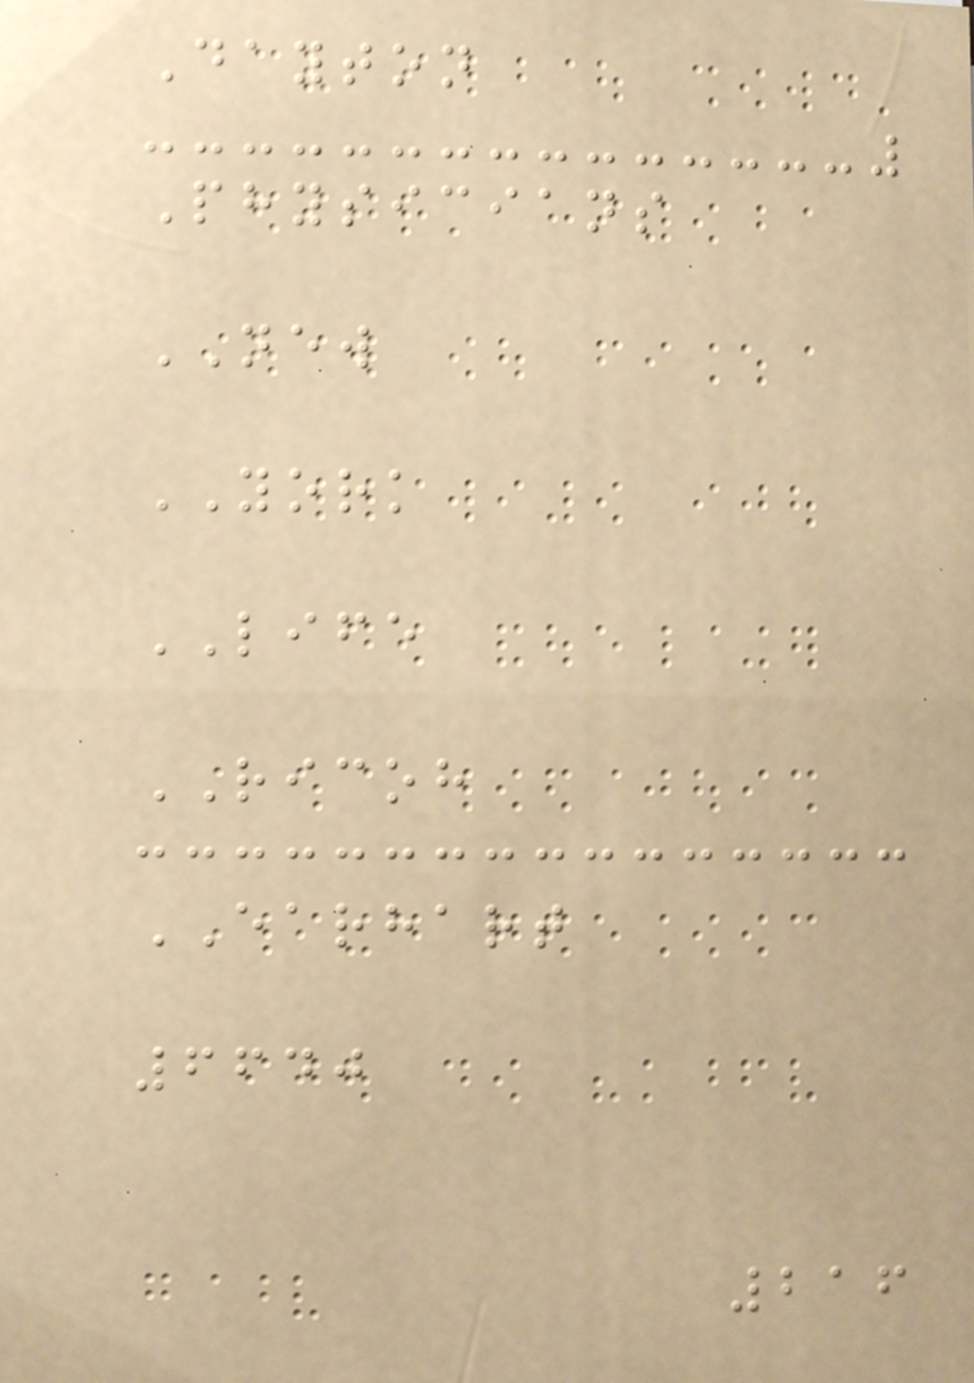Dayton
Physicians
NEW
YORK
LIFE
RICOH
EARHART
6640
216
